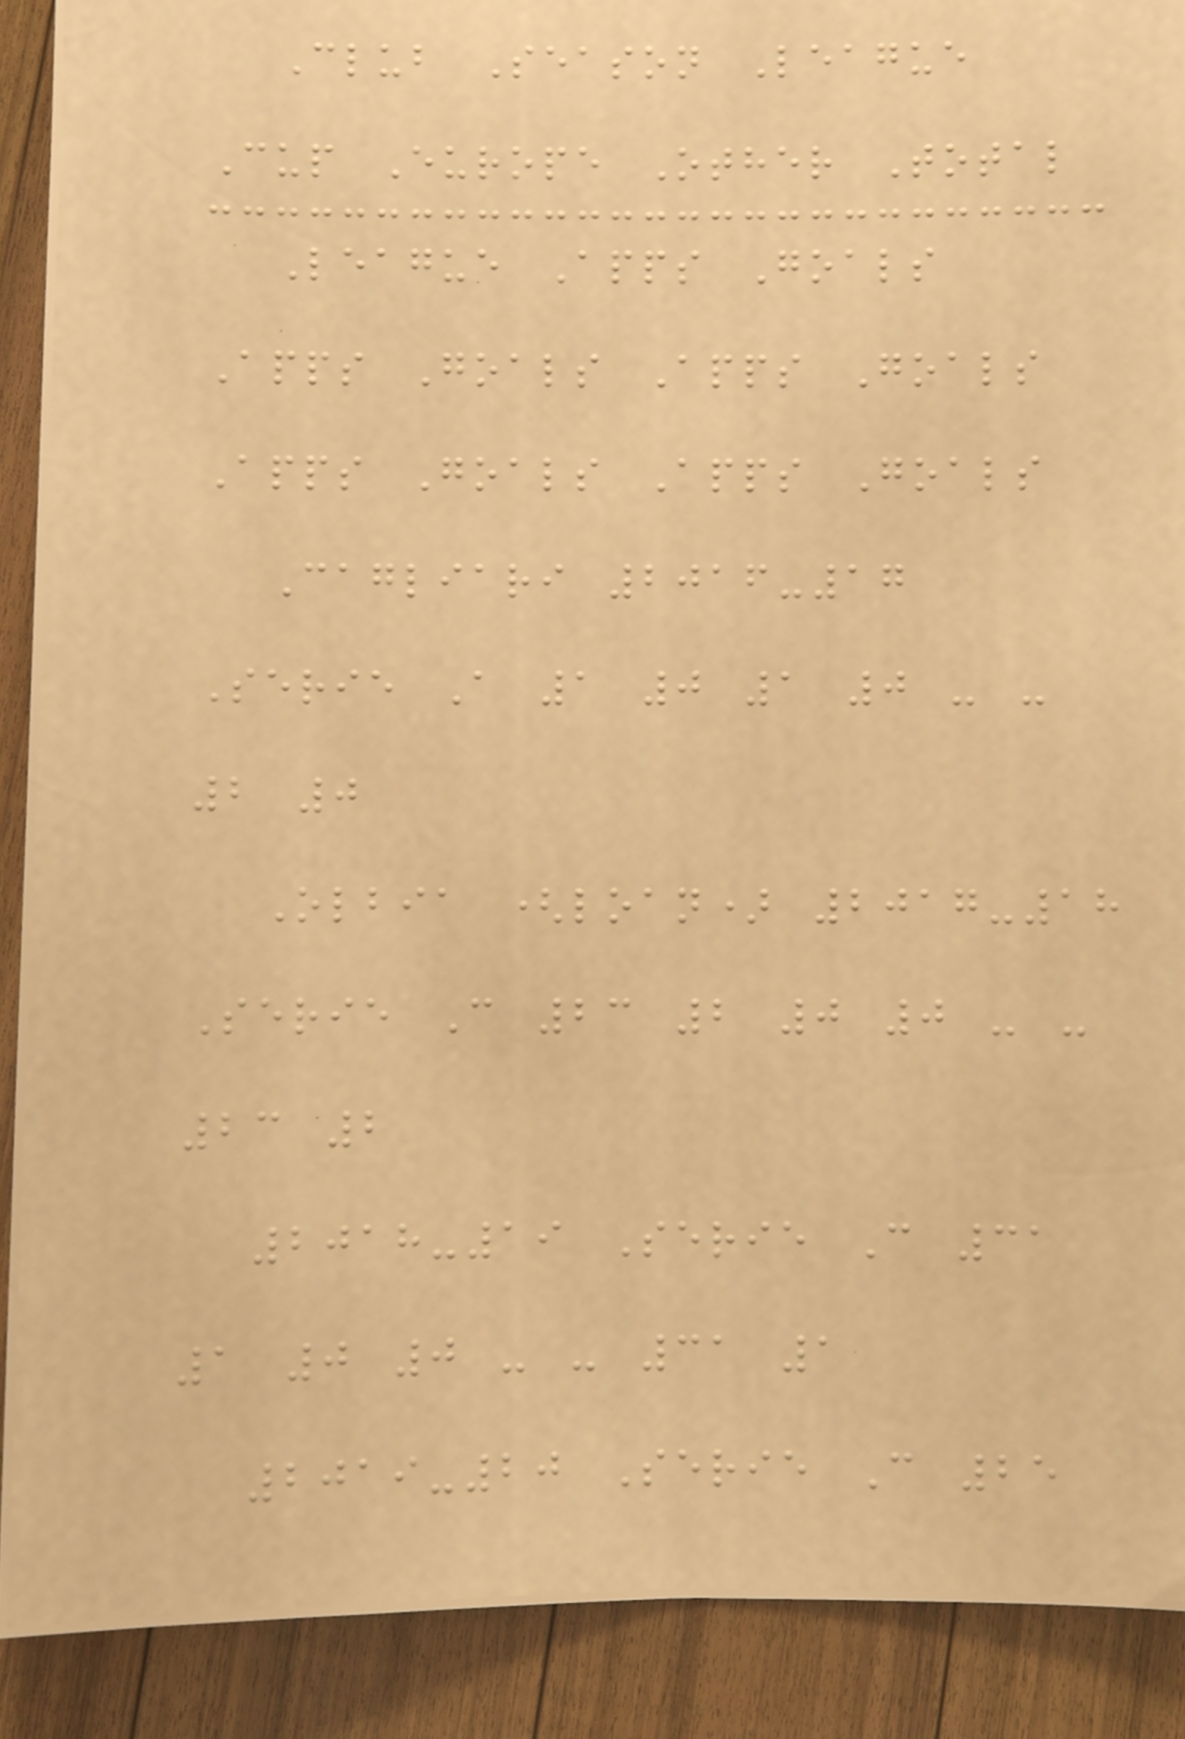Club Season League
Cup Europe Other Total
League Apps Goals
Apps Goals Apps Goals
Apps Goals Apps Goals
Cagliari 2016-17
Serie A 1 0 1 0 - -
2 0
Olbia (loan) 2017-18
Serie C 23 2 0 0 - -
23 2
2018-19 Serie C 31
1 0 0 - - 31 1
2019-20 Serie C 25
